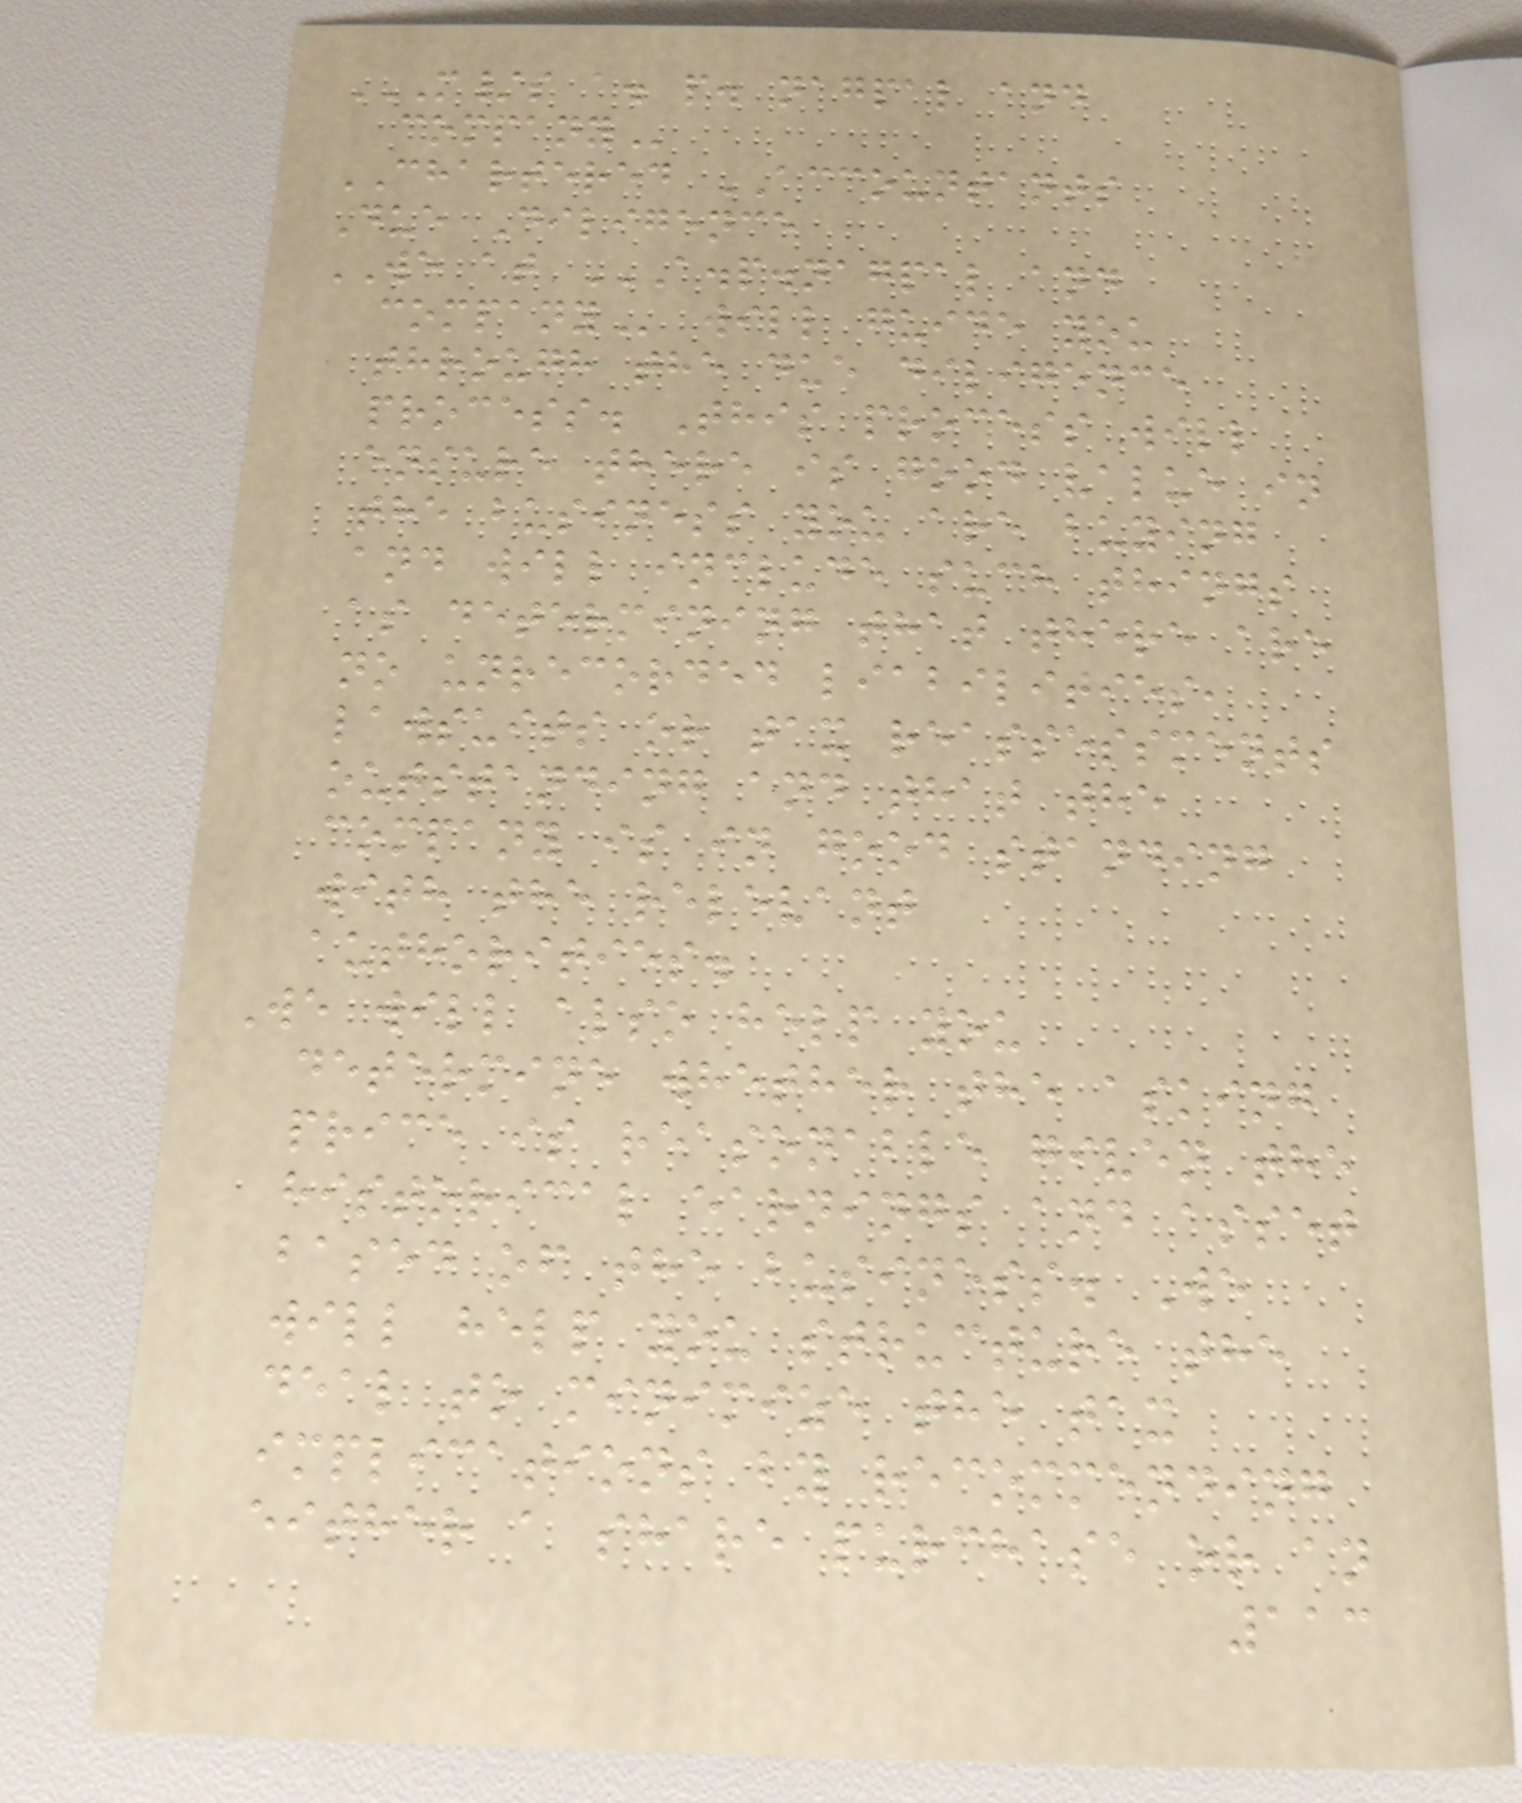M/S A. P. NAGPAL AND
COMPANY
CHARTERED ACCOUNTANTS
Due Diligence
WE at A.P.NAGPAL AND
COMPANY will guide you
through the due diligence
process. This process will
ensure there is good value in
the business you are buying
and will include such things
as determining that there are
no unrecorded liabilities,
lawsuits or tax reassessments
outstanding and that the
company is in good standing
with the relevant
authorities.
We will also help you
determine whether the asking
price is reasonable given the
historical earnings and asset
based of the business. We
will help you structure the
deal to minimize the tax
implications by recommending
either a share purchase or an
113
